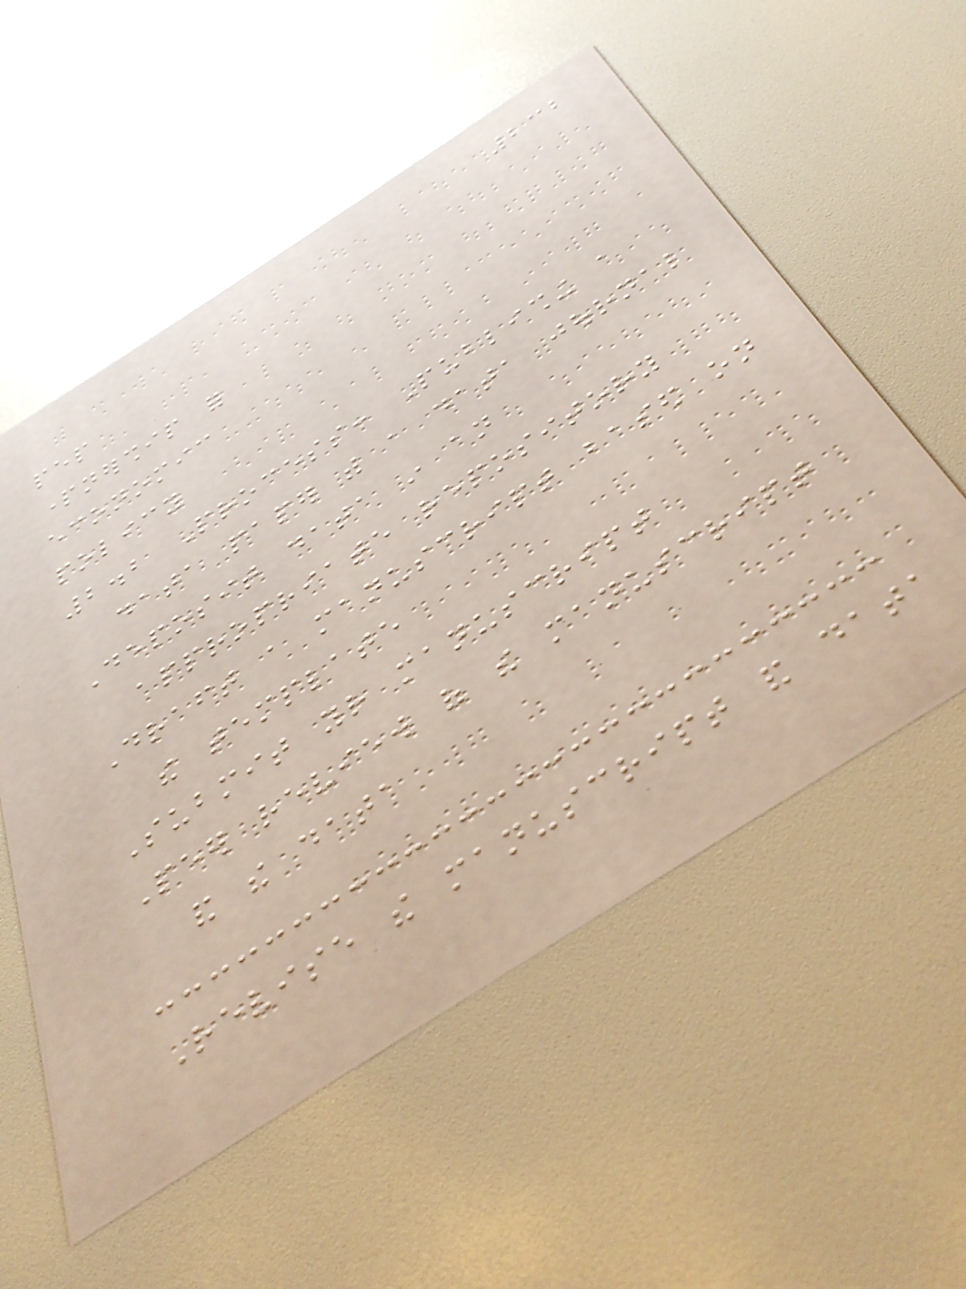232
pep
partnership for
economic
policy
2.2 Process: Publishing a
data paper with a data journal
Deposit data in an
appropriate repository
Draft a manuscript based on
the template
Submit your manuscript
Peer review of the manuscript
and the data
Revise the manuscript and data
